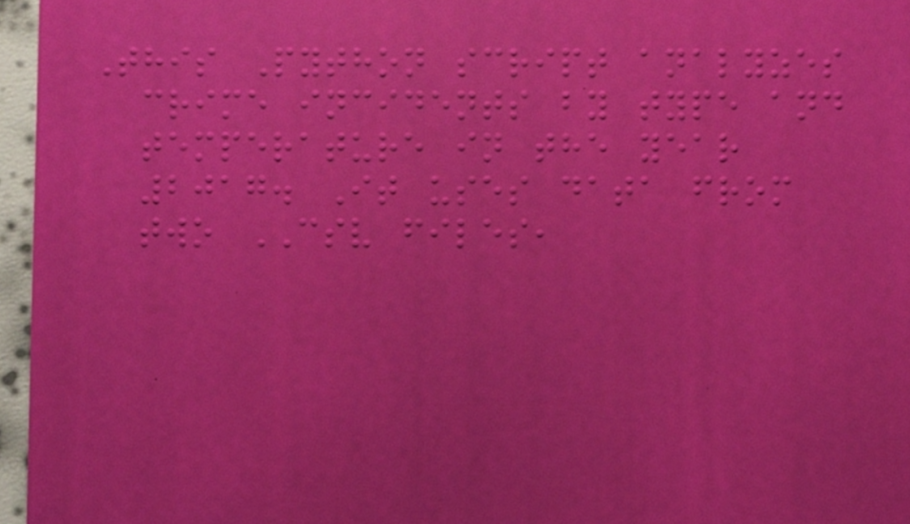This Python script analyzes
crime incidents by type and
temperature in the year
2017. It uses data from
two CSV files,
